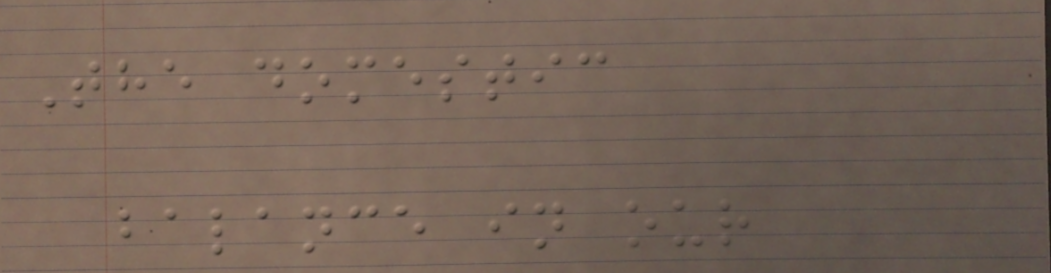The domestic
balance in our
